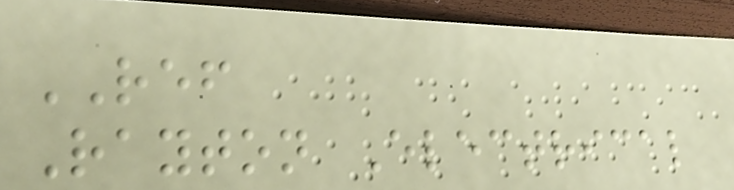REF
Rayton Electrical
